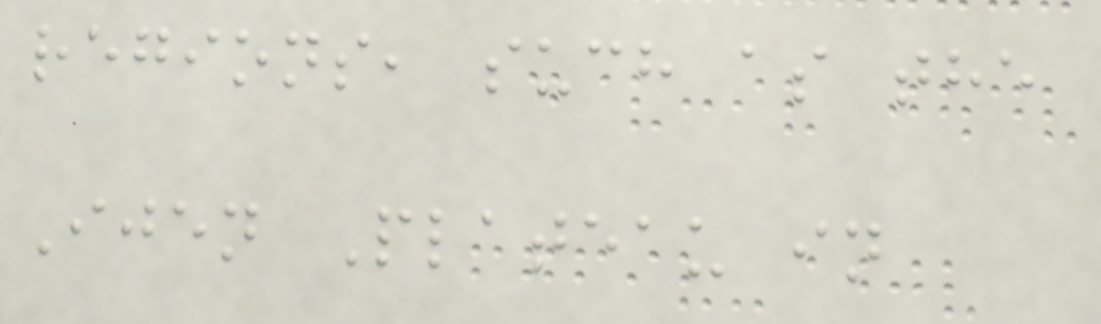regions, such as the
Ijen Plateau in
